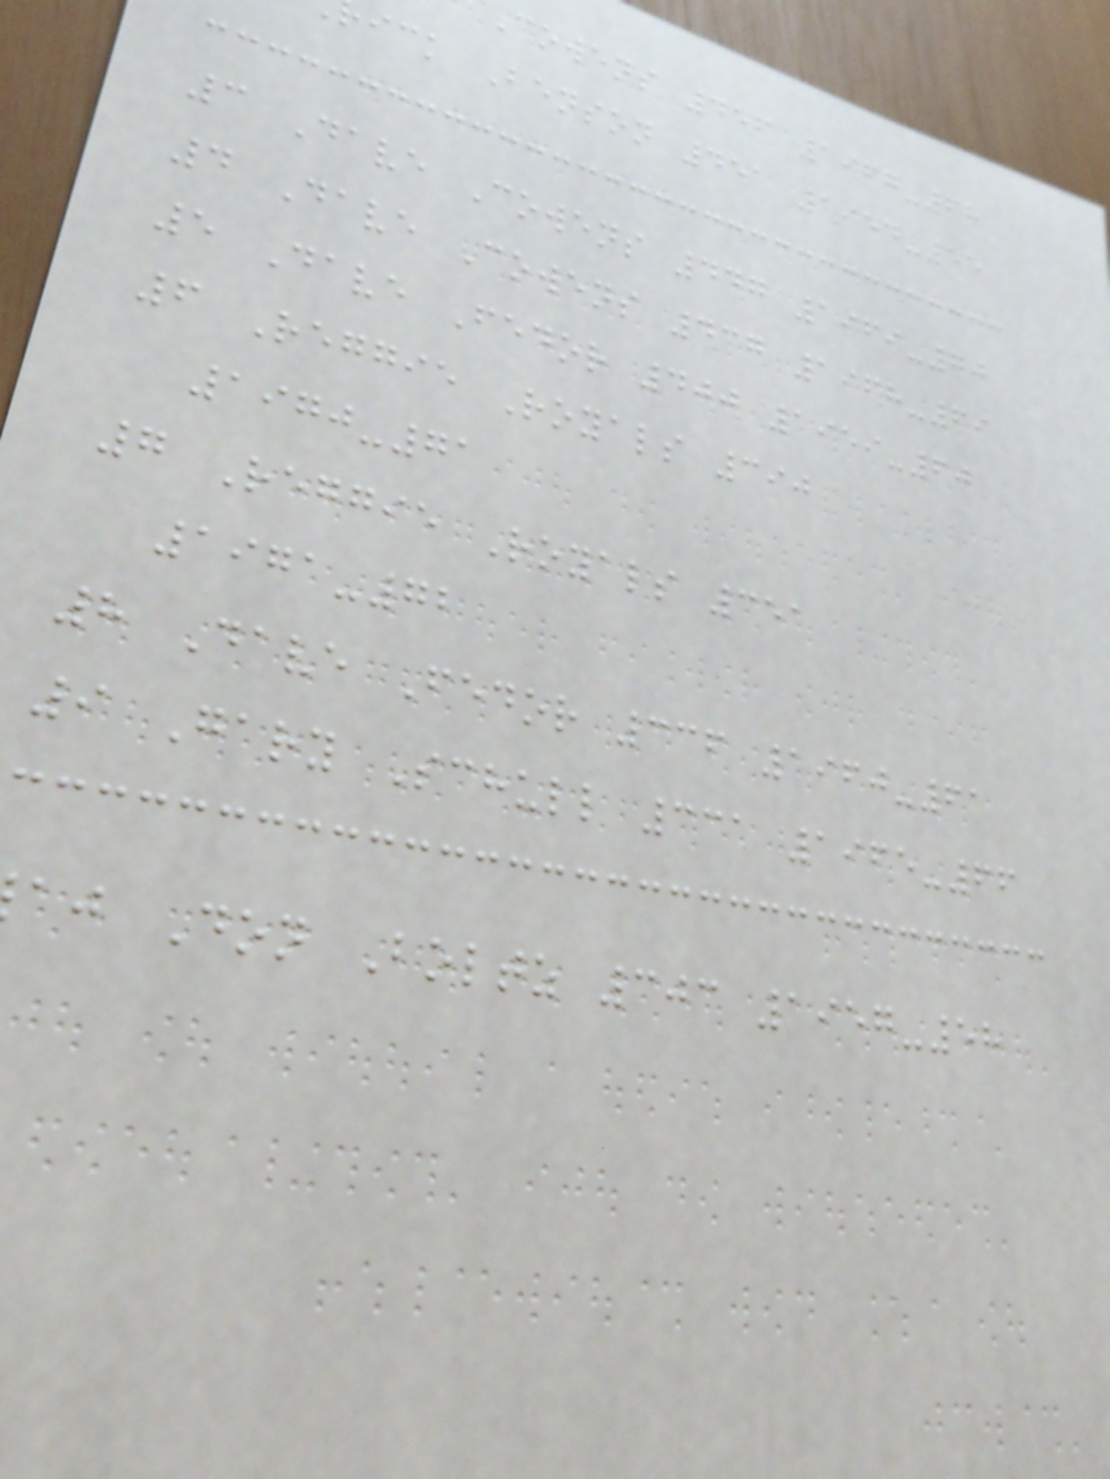cowens 456 1967-68
ick Benson 451 1954-55
3 Dave Cowens 447 1969-70
4 Dave Cowens 437 1968-69
5 Dave Fedor 400 1959-60
6 Reggie Royals 390
1970-71
7 Reggie Royals 351
1971-72
8 Dave Fedor 336 1960-61
9 Gary Schull 331 1965-66
aj Don Boltz 303 1957-58
